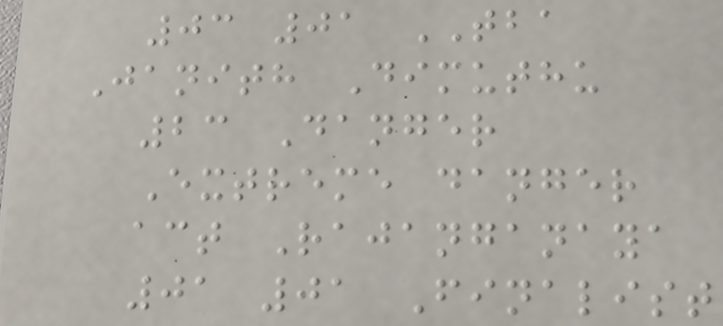03 01 TBA
Janith Dimuthu
23 Danger
Extreme danger
act Rajanganaya
01 01 Finalist
